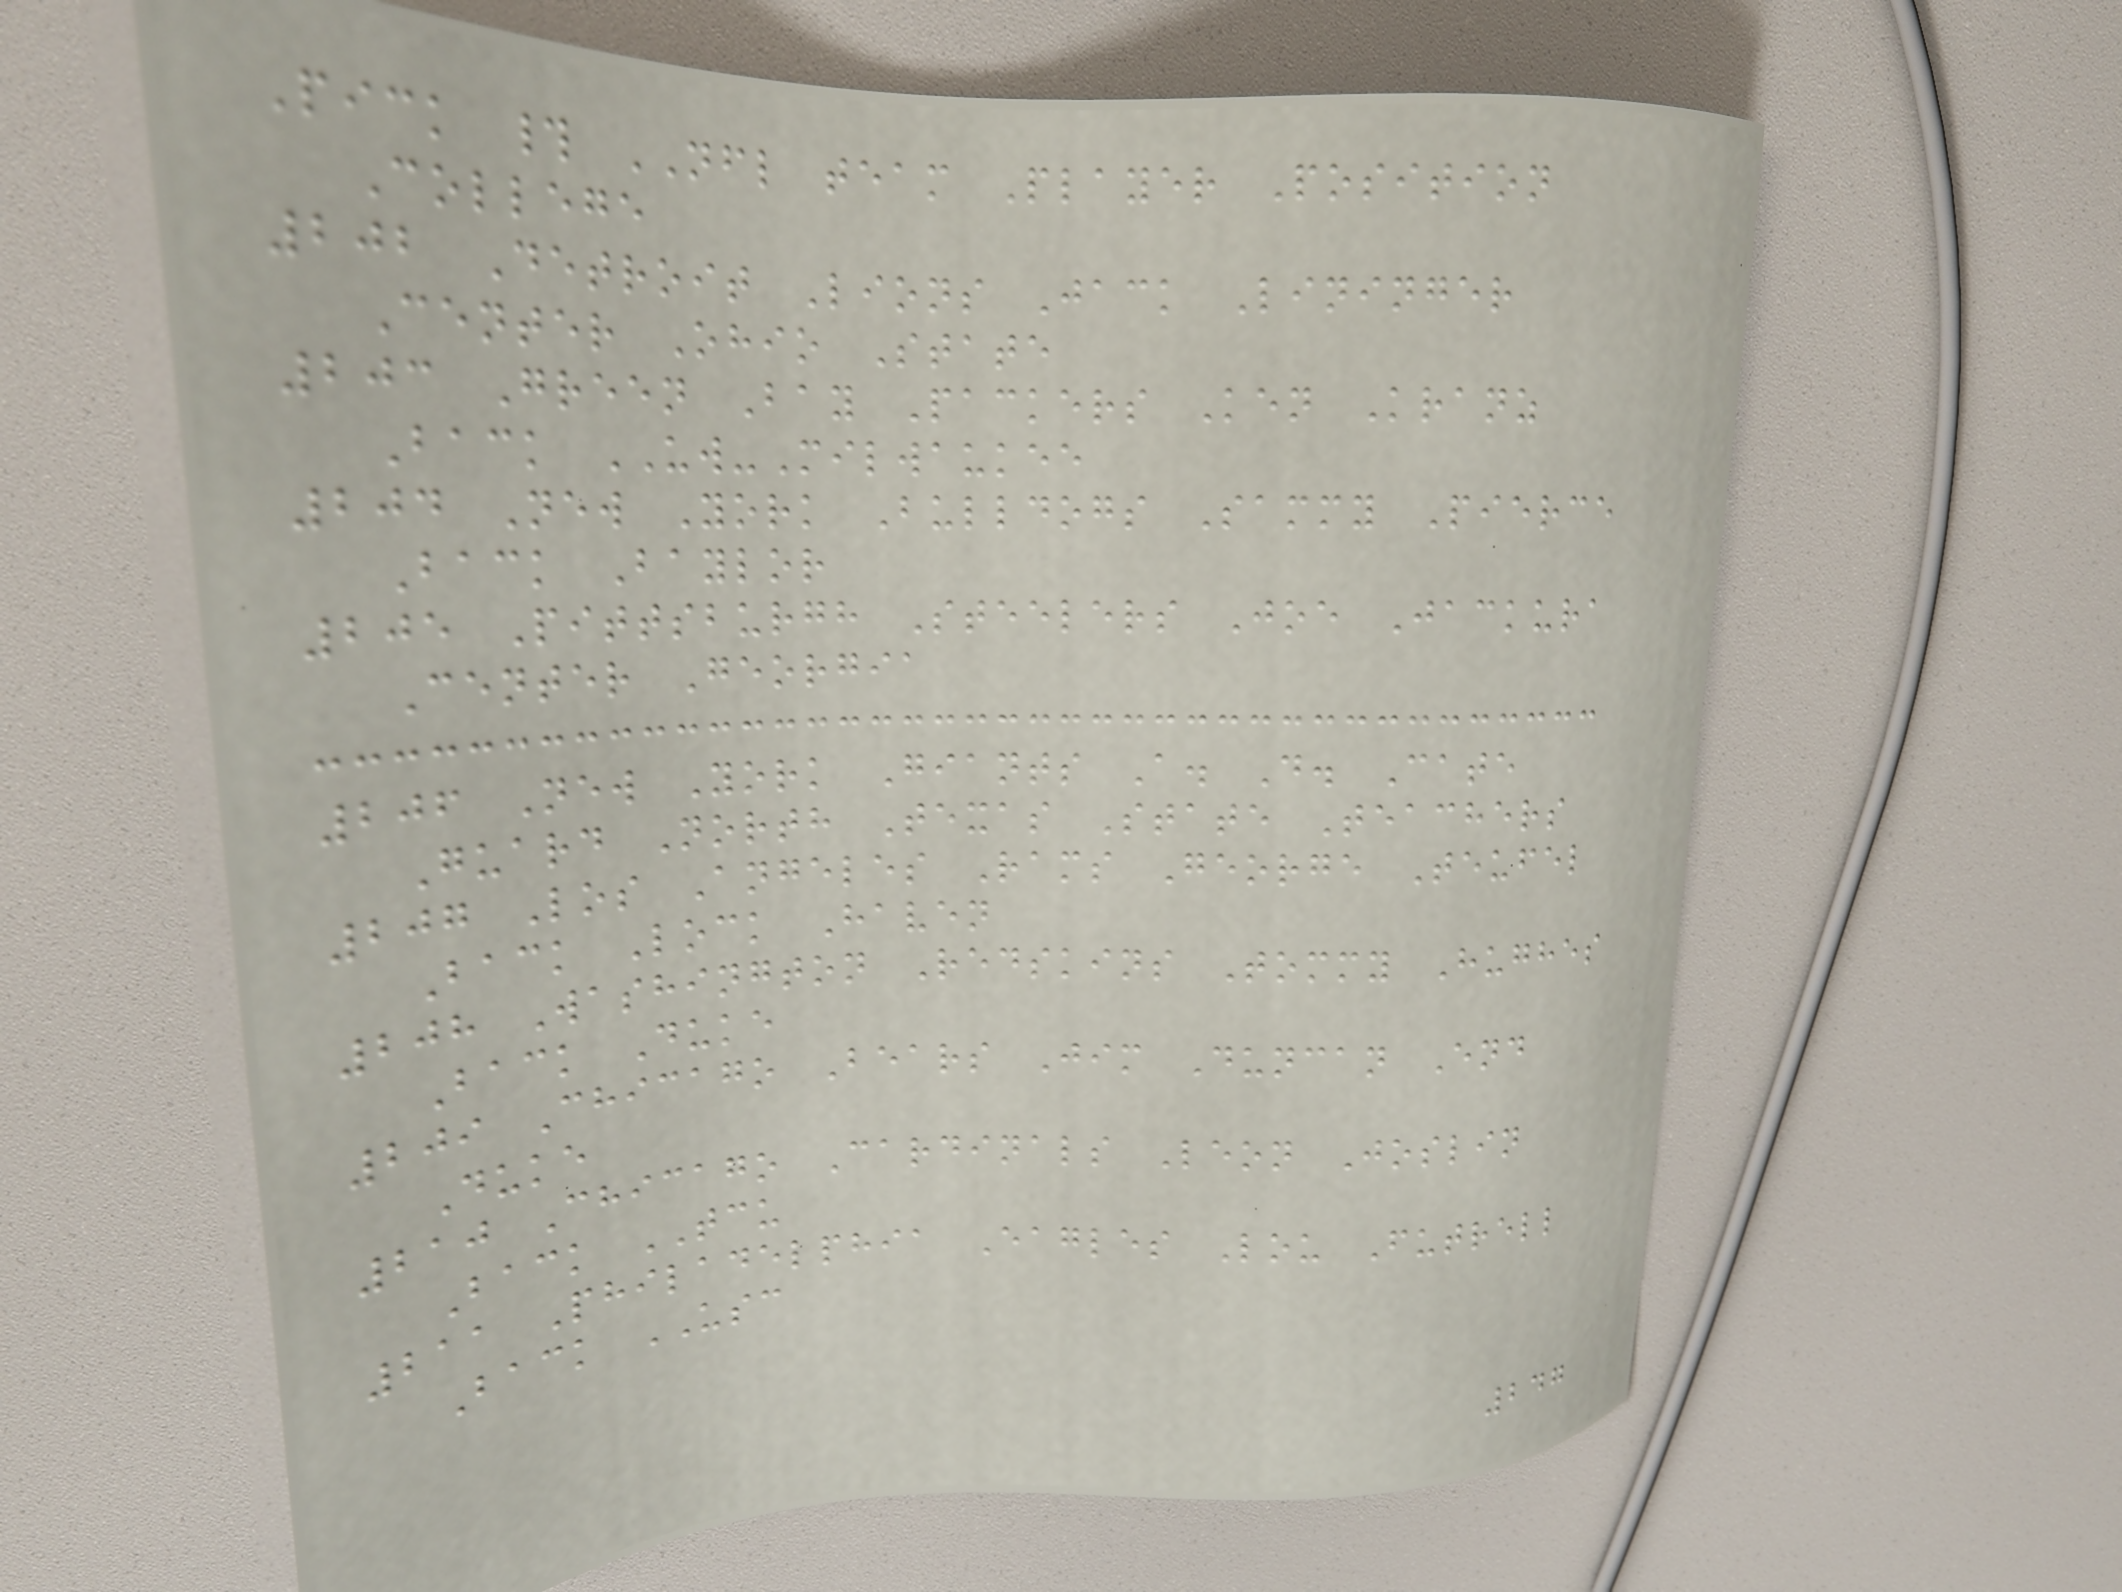Pick # NFL team Player Position
College
202 Detroit Lions Jack Lininger
Center Ohio State
203 Green Bay Packers Ken Kranz
Back UW-Milwaukee
204 New York Bulldogs Sammy Pierce
Back Baylor
205 Pittsburgh Steelers Joe Jackura
Center Georgia
206 New York Giants A. D. Cate
Guard North Texas State Teachers
207 Los Angeles Rams George Teufel
Back Lock Haven
208 Washington Redskins Tommy Hughes
Back Duke
209 Chicago Bears Jim Duncan End
Duke
210 Chicago Cardinals Leon Joslin
Back TCU
211 Philadelphia Eagles Lou Futrell
Back USC
247
